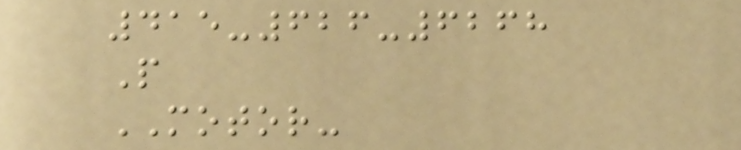415-626-6268
P
MOTOR-
